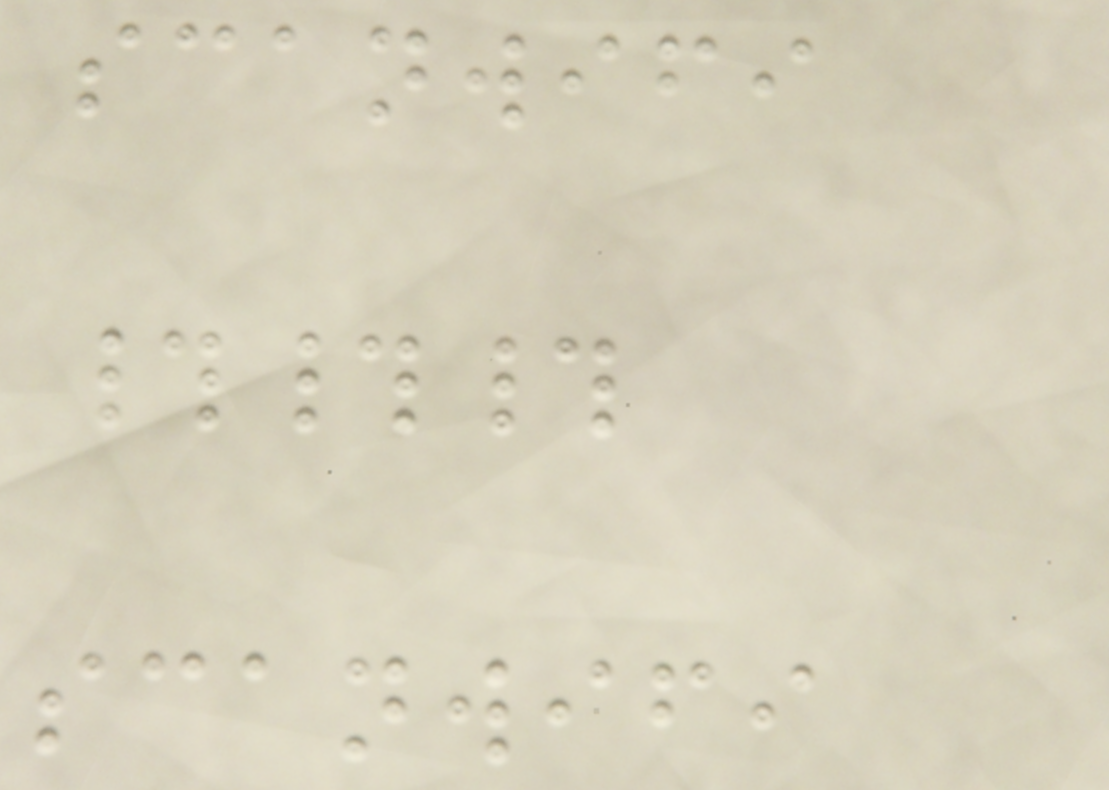scanwifi
###
scanwifi
